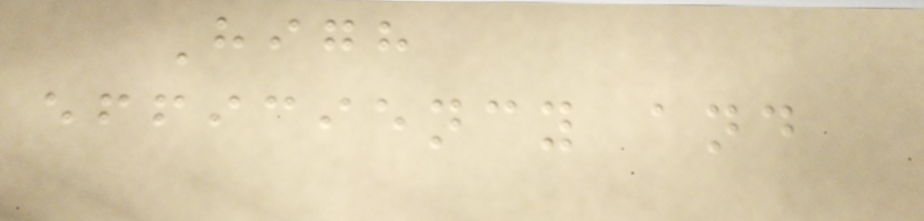High
efficiency and
